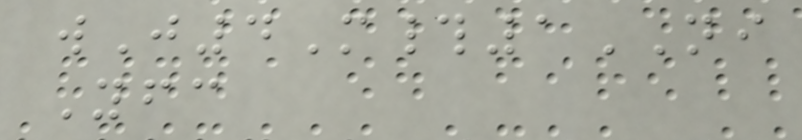wJ4M#1NI
Yfc
